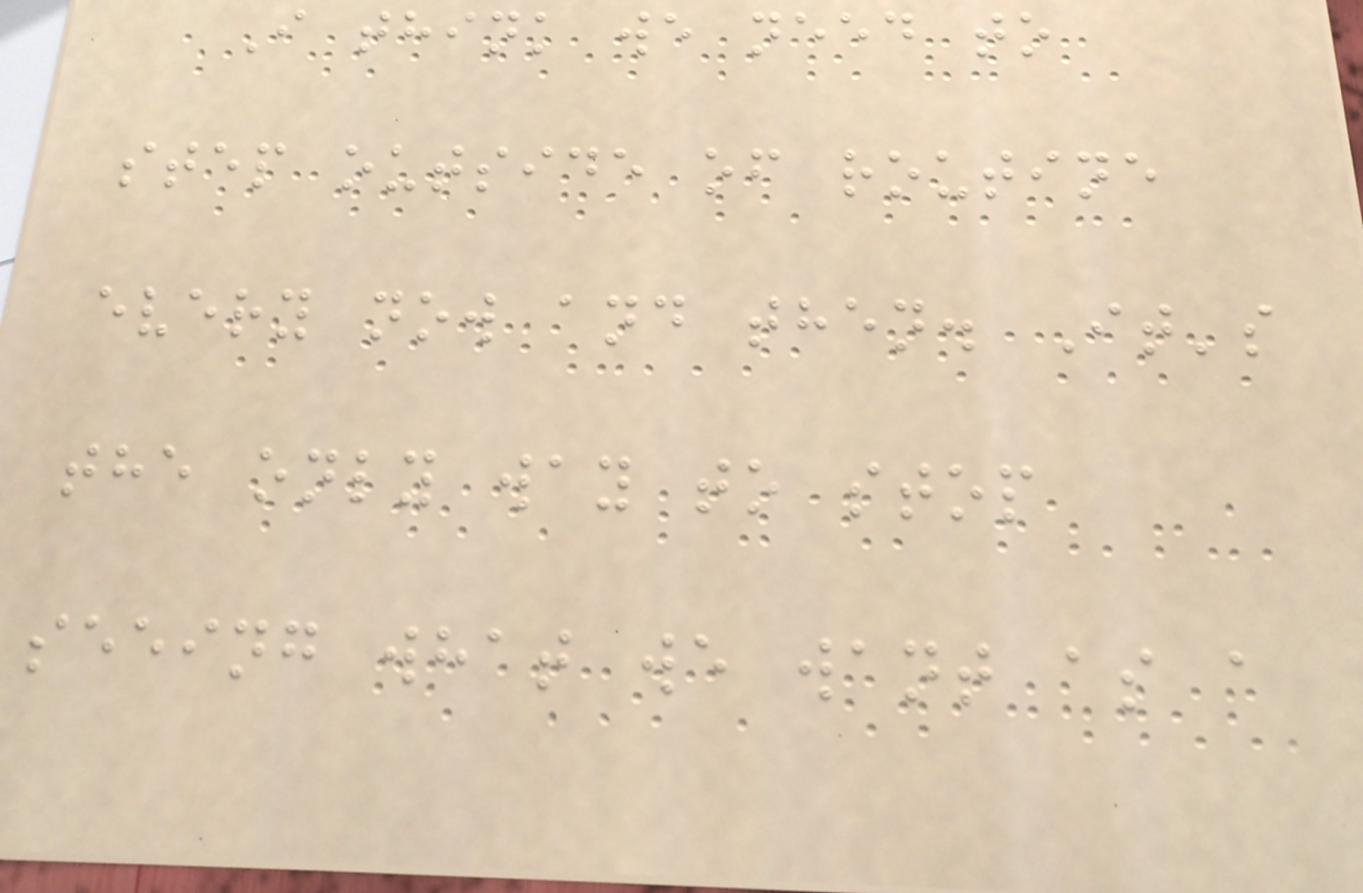I think we need to
step outside of routine
every now and then. It's
the only way to stop
seeing what we want as a
